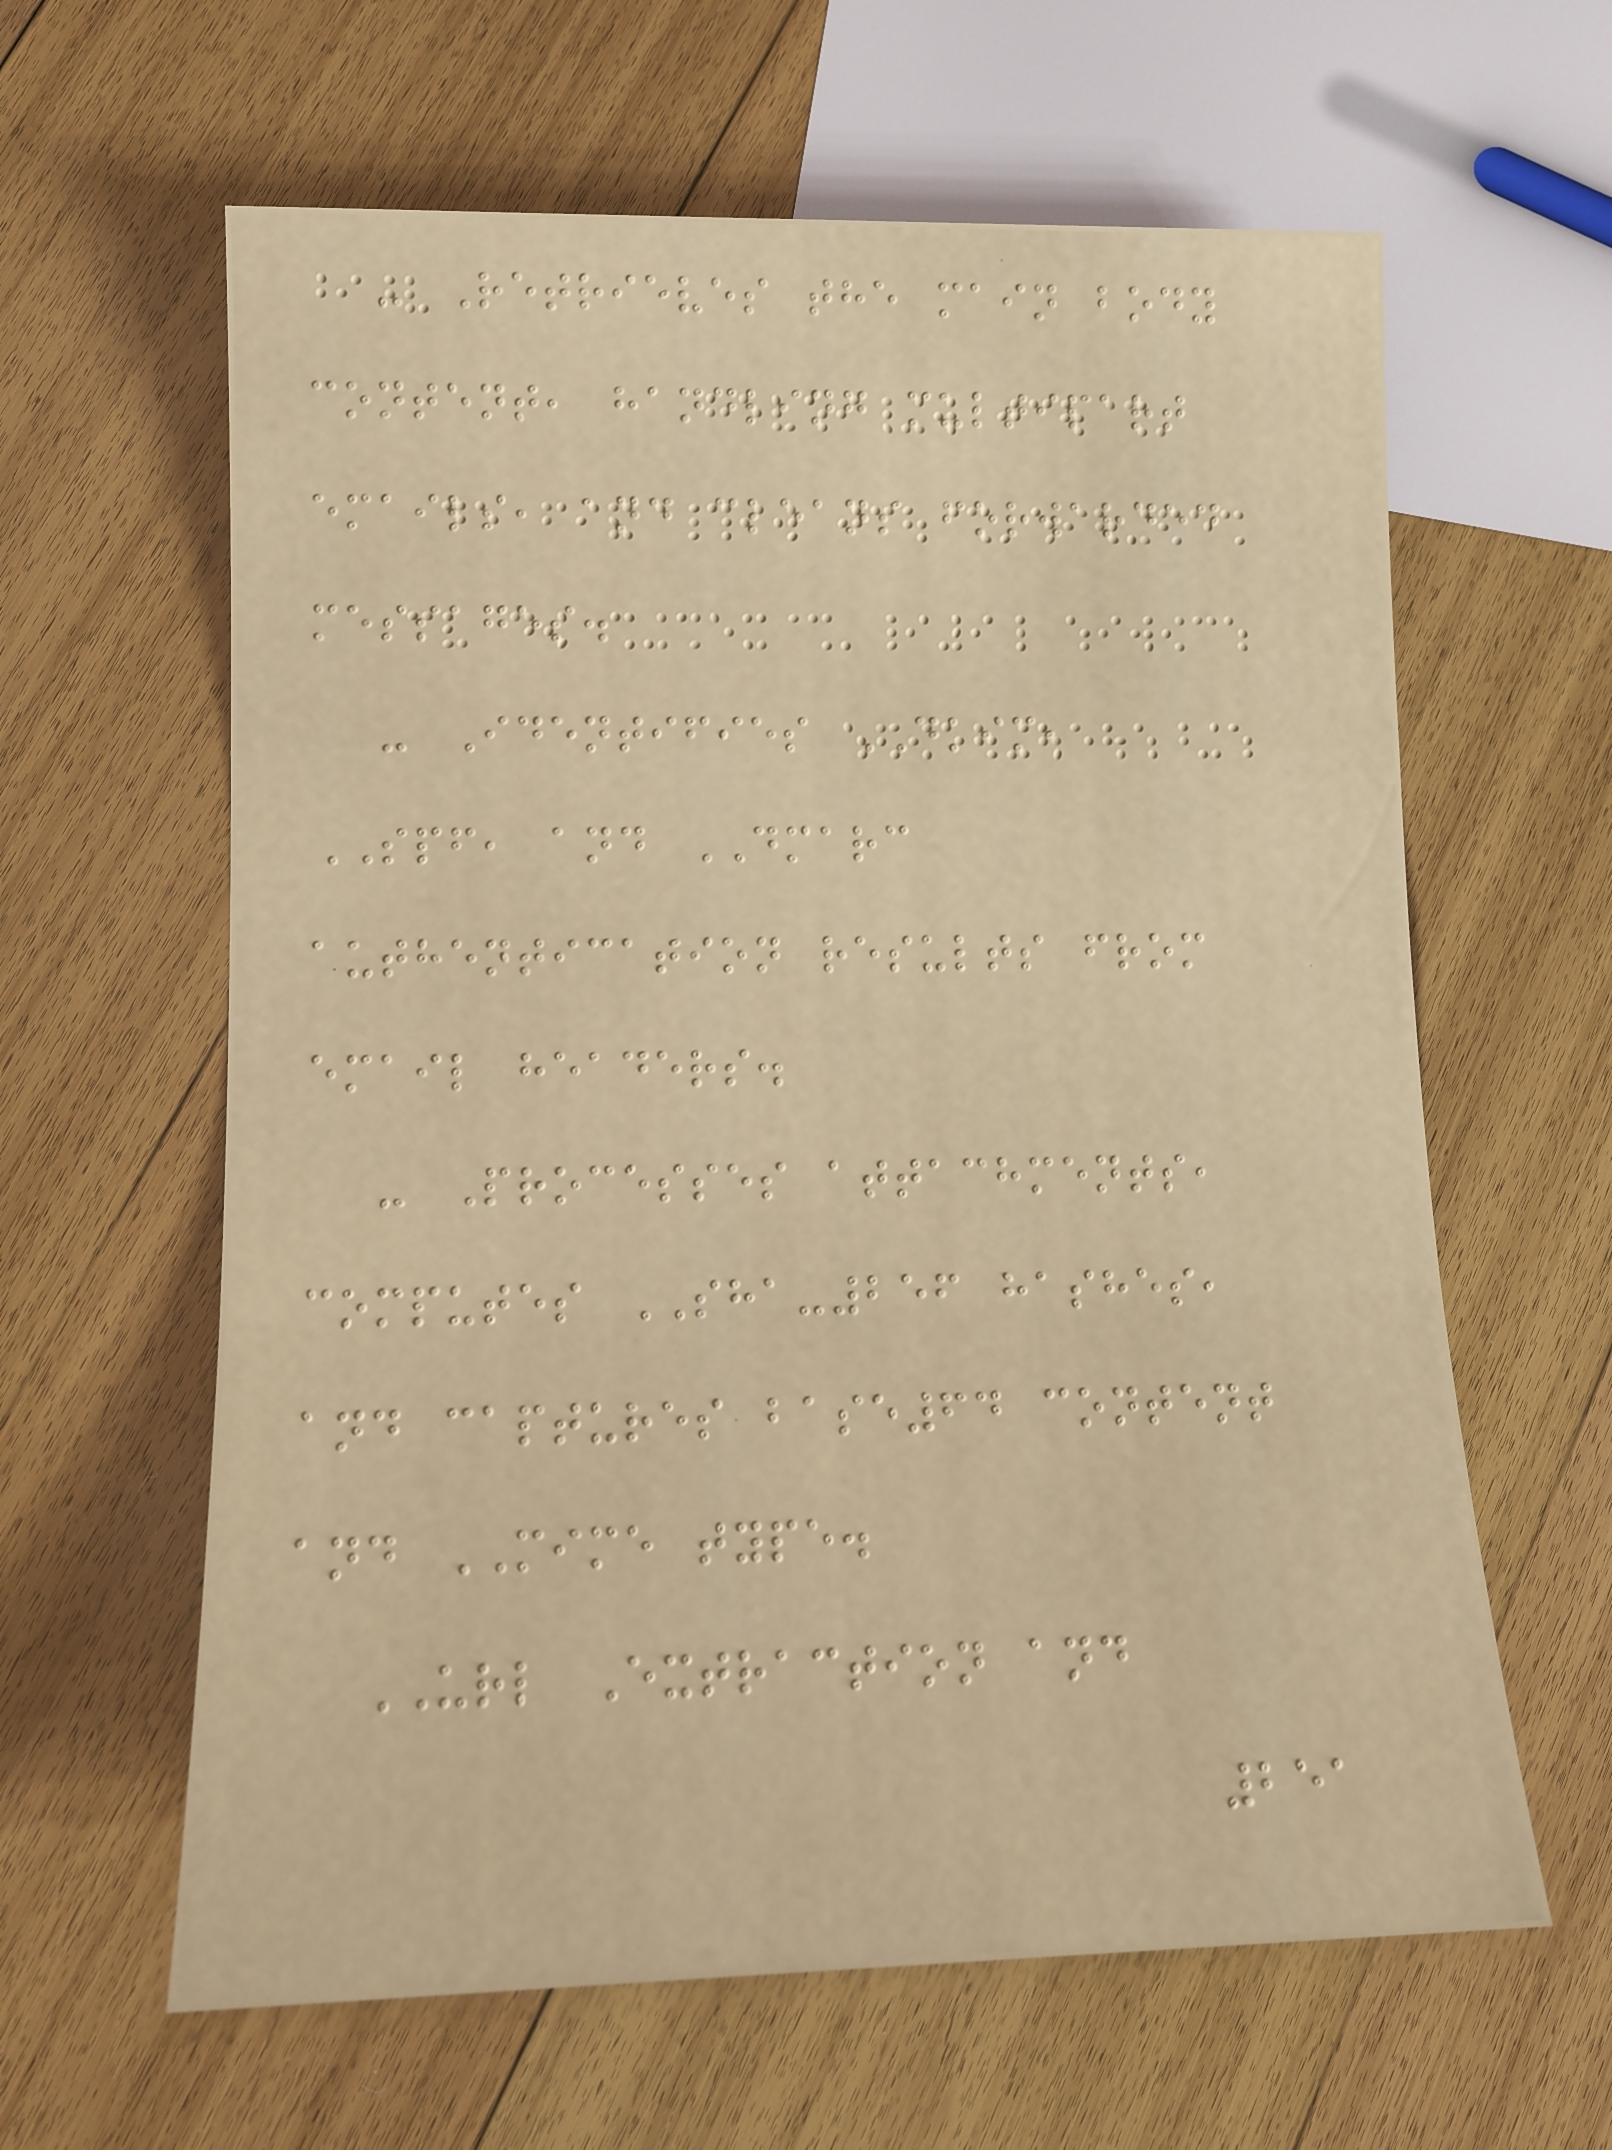- Retrieves the main body
content, handling multipart
emails, and cleans forwarded
messages.
- Identifies DKIM,
SPF, and DMARC
authentication results from
email headers.
- Processes attachments,
computes SHA-256 hashes,
and captures base64 content
and MIME type.
URL Extraction and
251
